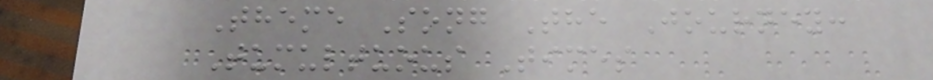Theme Song The Journey:
Tumultuous Times
